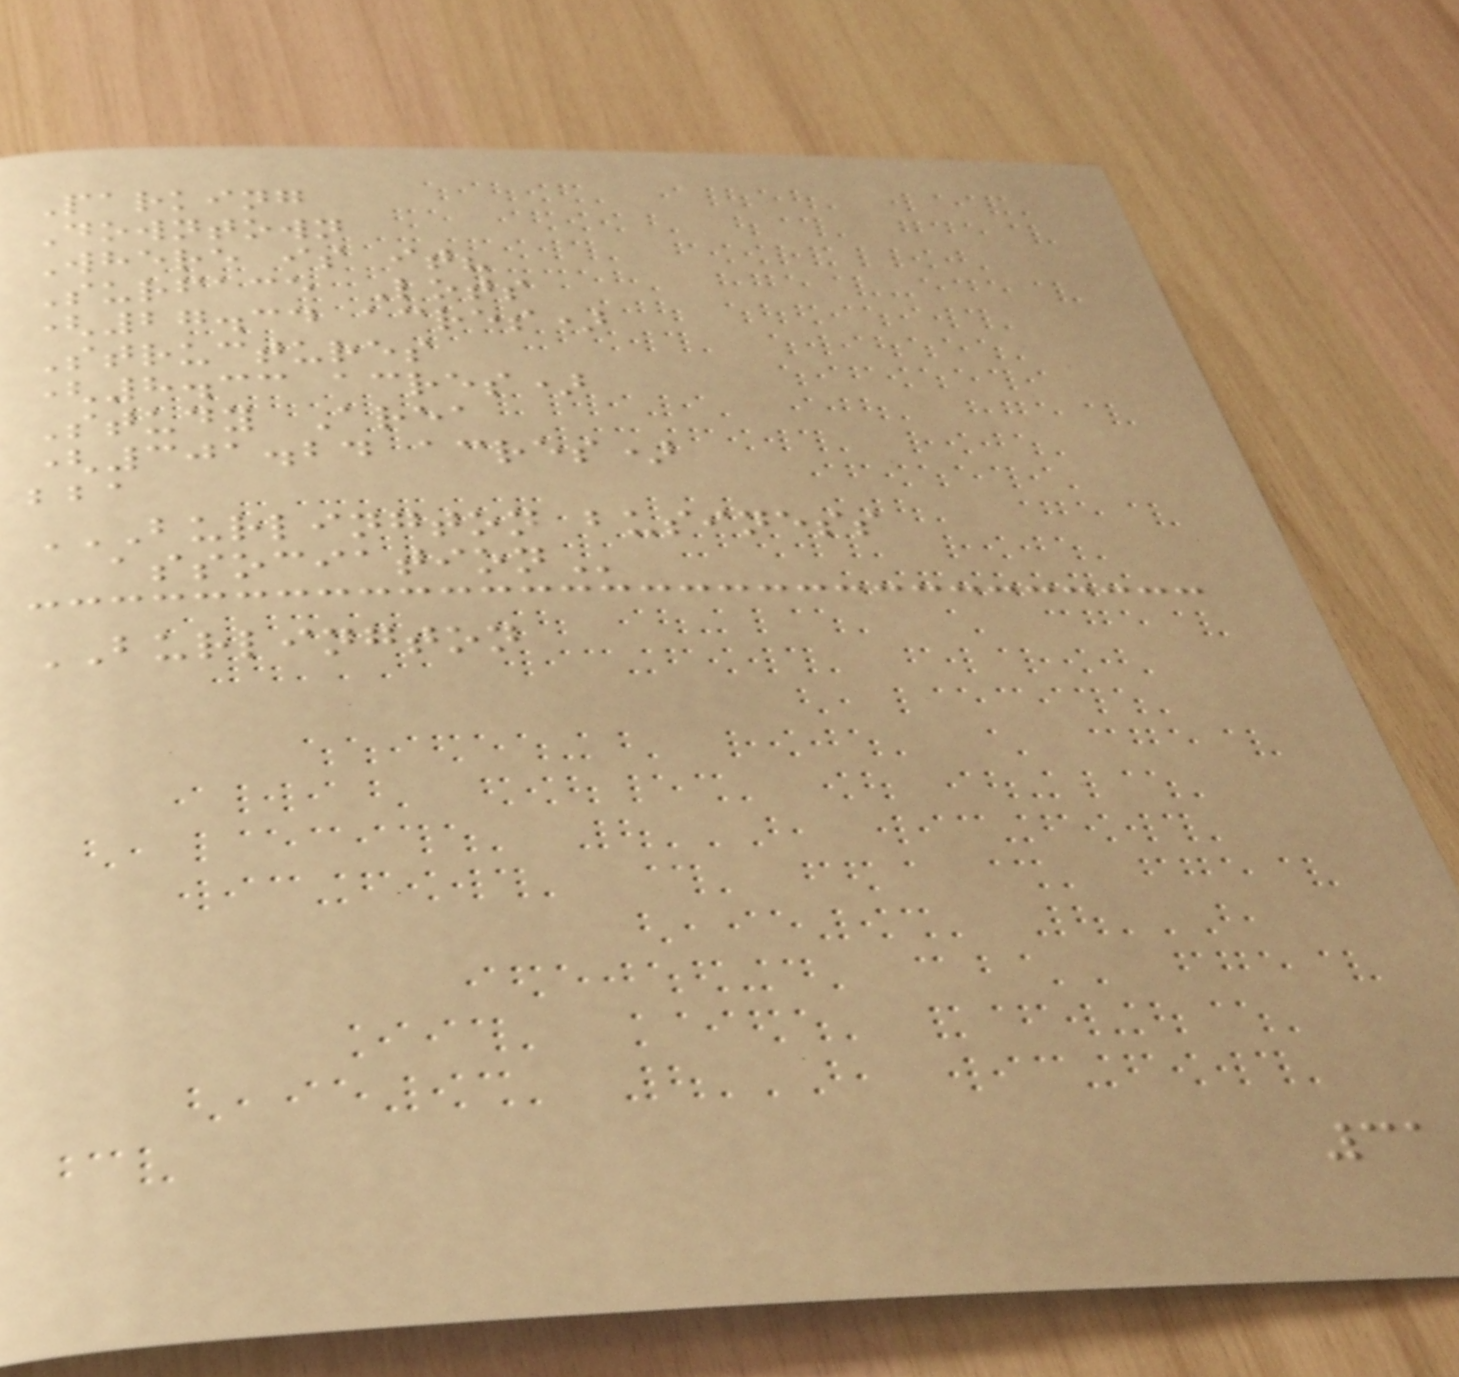Parking
Downtown
Where is it?
Surface Lots
(27.34 acres)
Structures
(8.33 acres)
Study Area
(301.24 acres)
bba
BURLINGTON BUSINESS
ASSOCIATION
BURLINGTON
31
